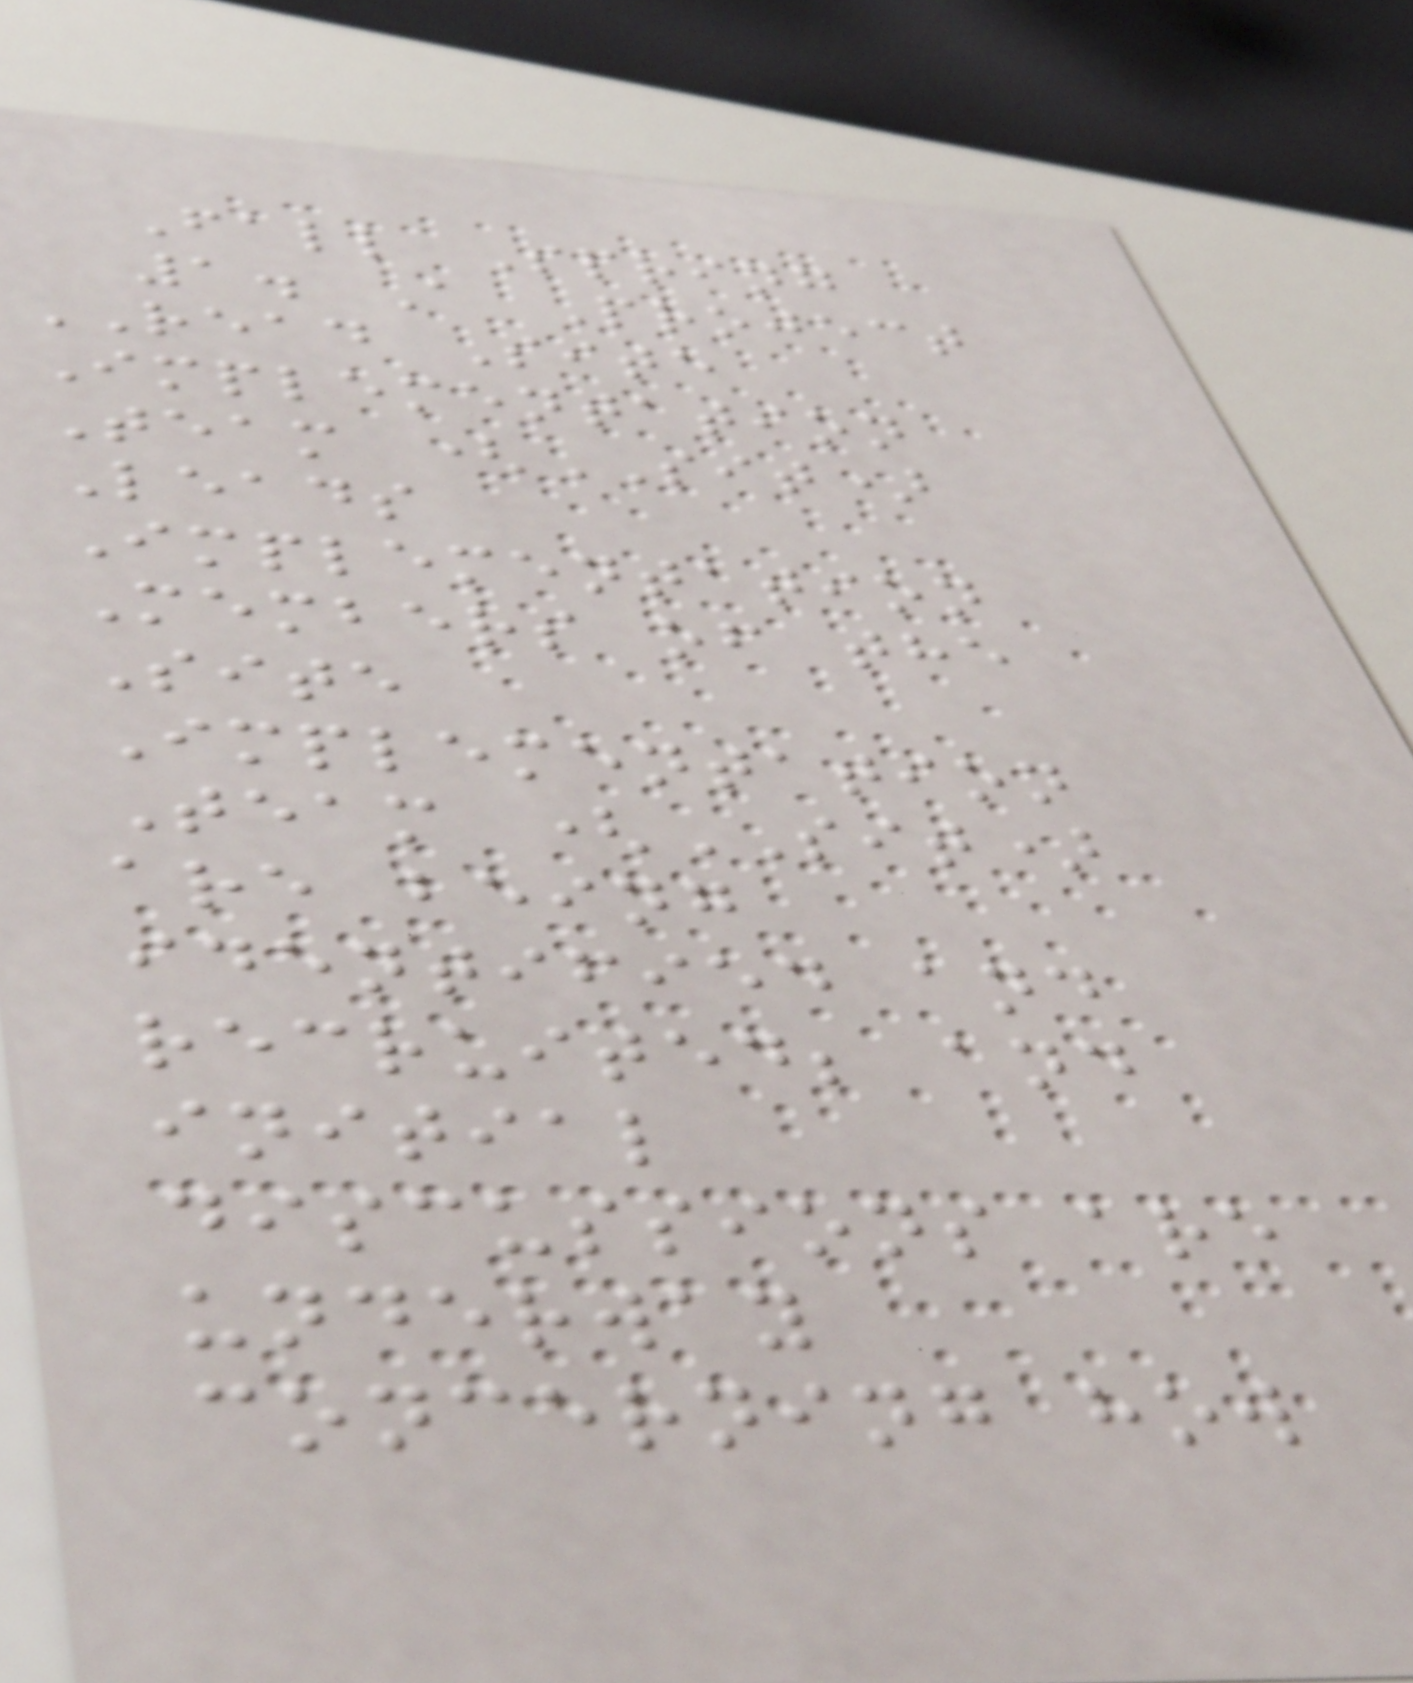Fall Spring
1. A Project
READ Site
Implementation
Team (SIT)
Leads
Implementation
Members of the
Site
Implementation
Team (SIT)
are being
identified and
recruited; and
initial
discussions are
underway
concerning how
